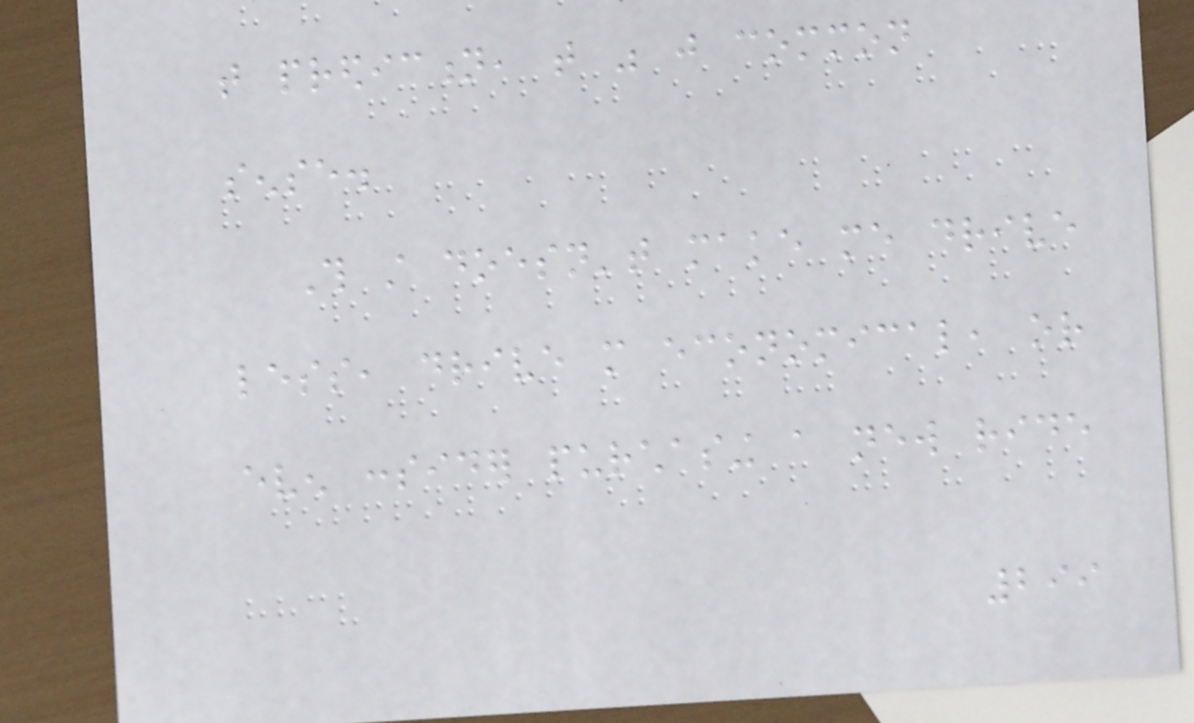that prediction, that was just common
sense.
This still doesn't make me drive
less, drive more economical, or
even consider purchasing a new ride
299
